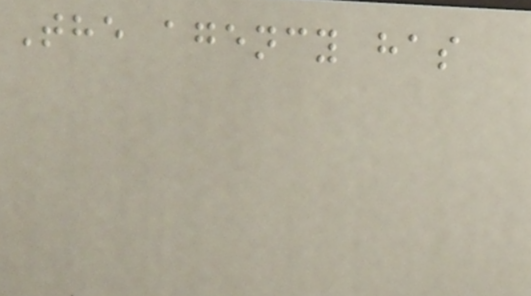The agency has
